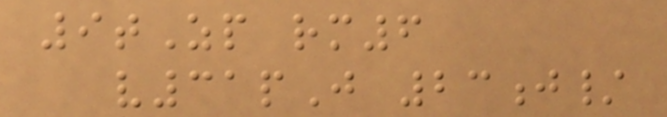9tZp rm6
v31pJ 23j/
